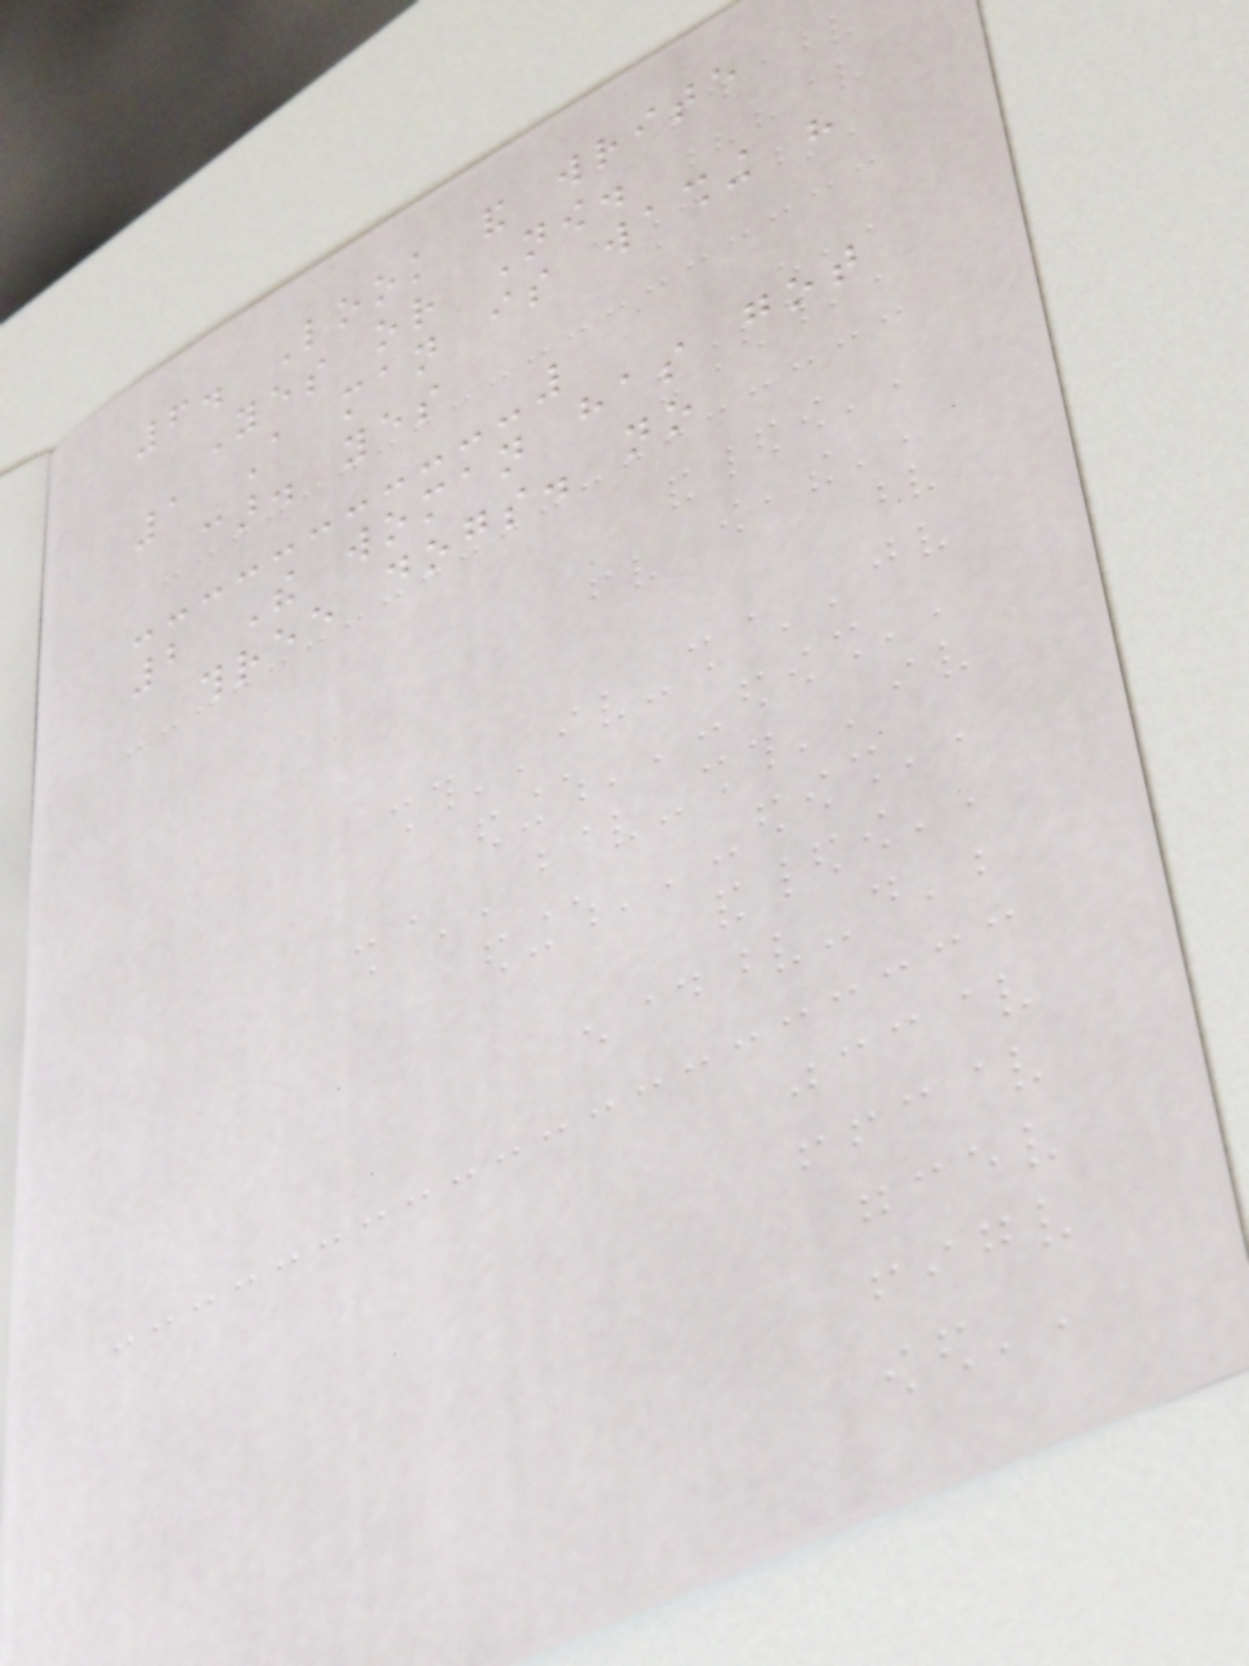6. Look and write
Yes or Now.
1 A man is washing his
car. yes
2 The woman has got
three dogs. no
